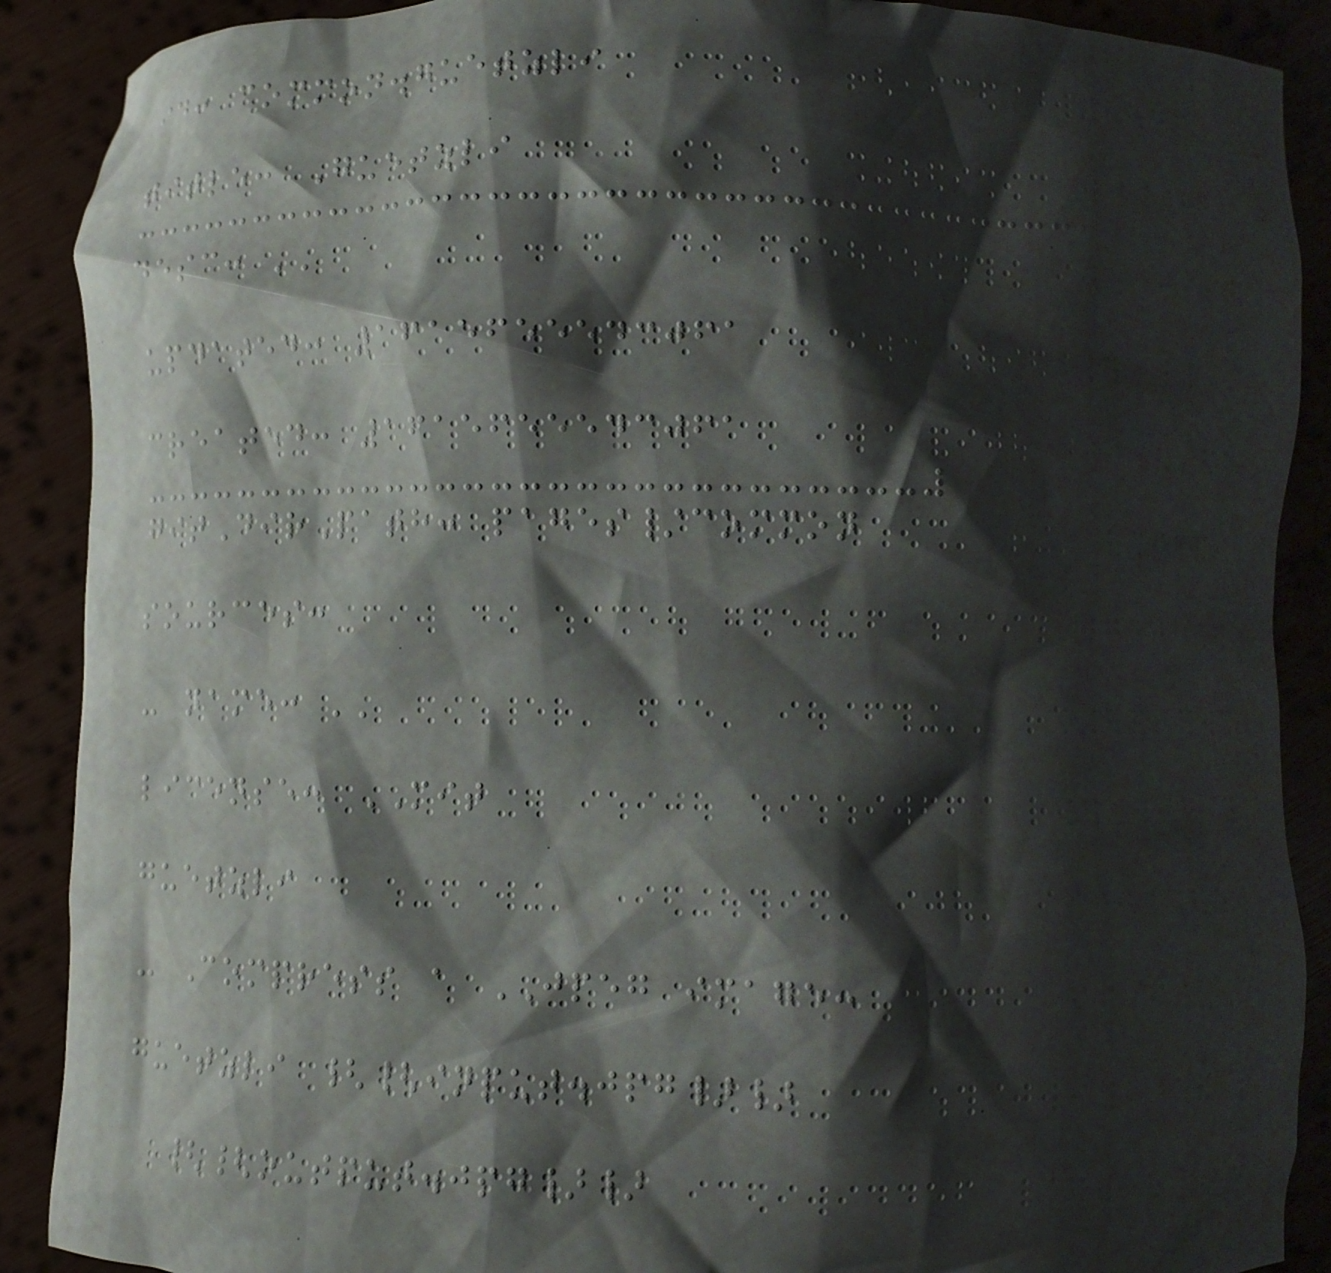id: common.guetzli
title: Guetzli
desc: ''
updated: 1615655543061
created: 1615655543061
gitDirPath: pages/common
sources:
- name: ''
license: MIT
guetzli
- Compress a JPEG image:
guetzli {{input.jpg}}
{{output.jpg}}
